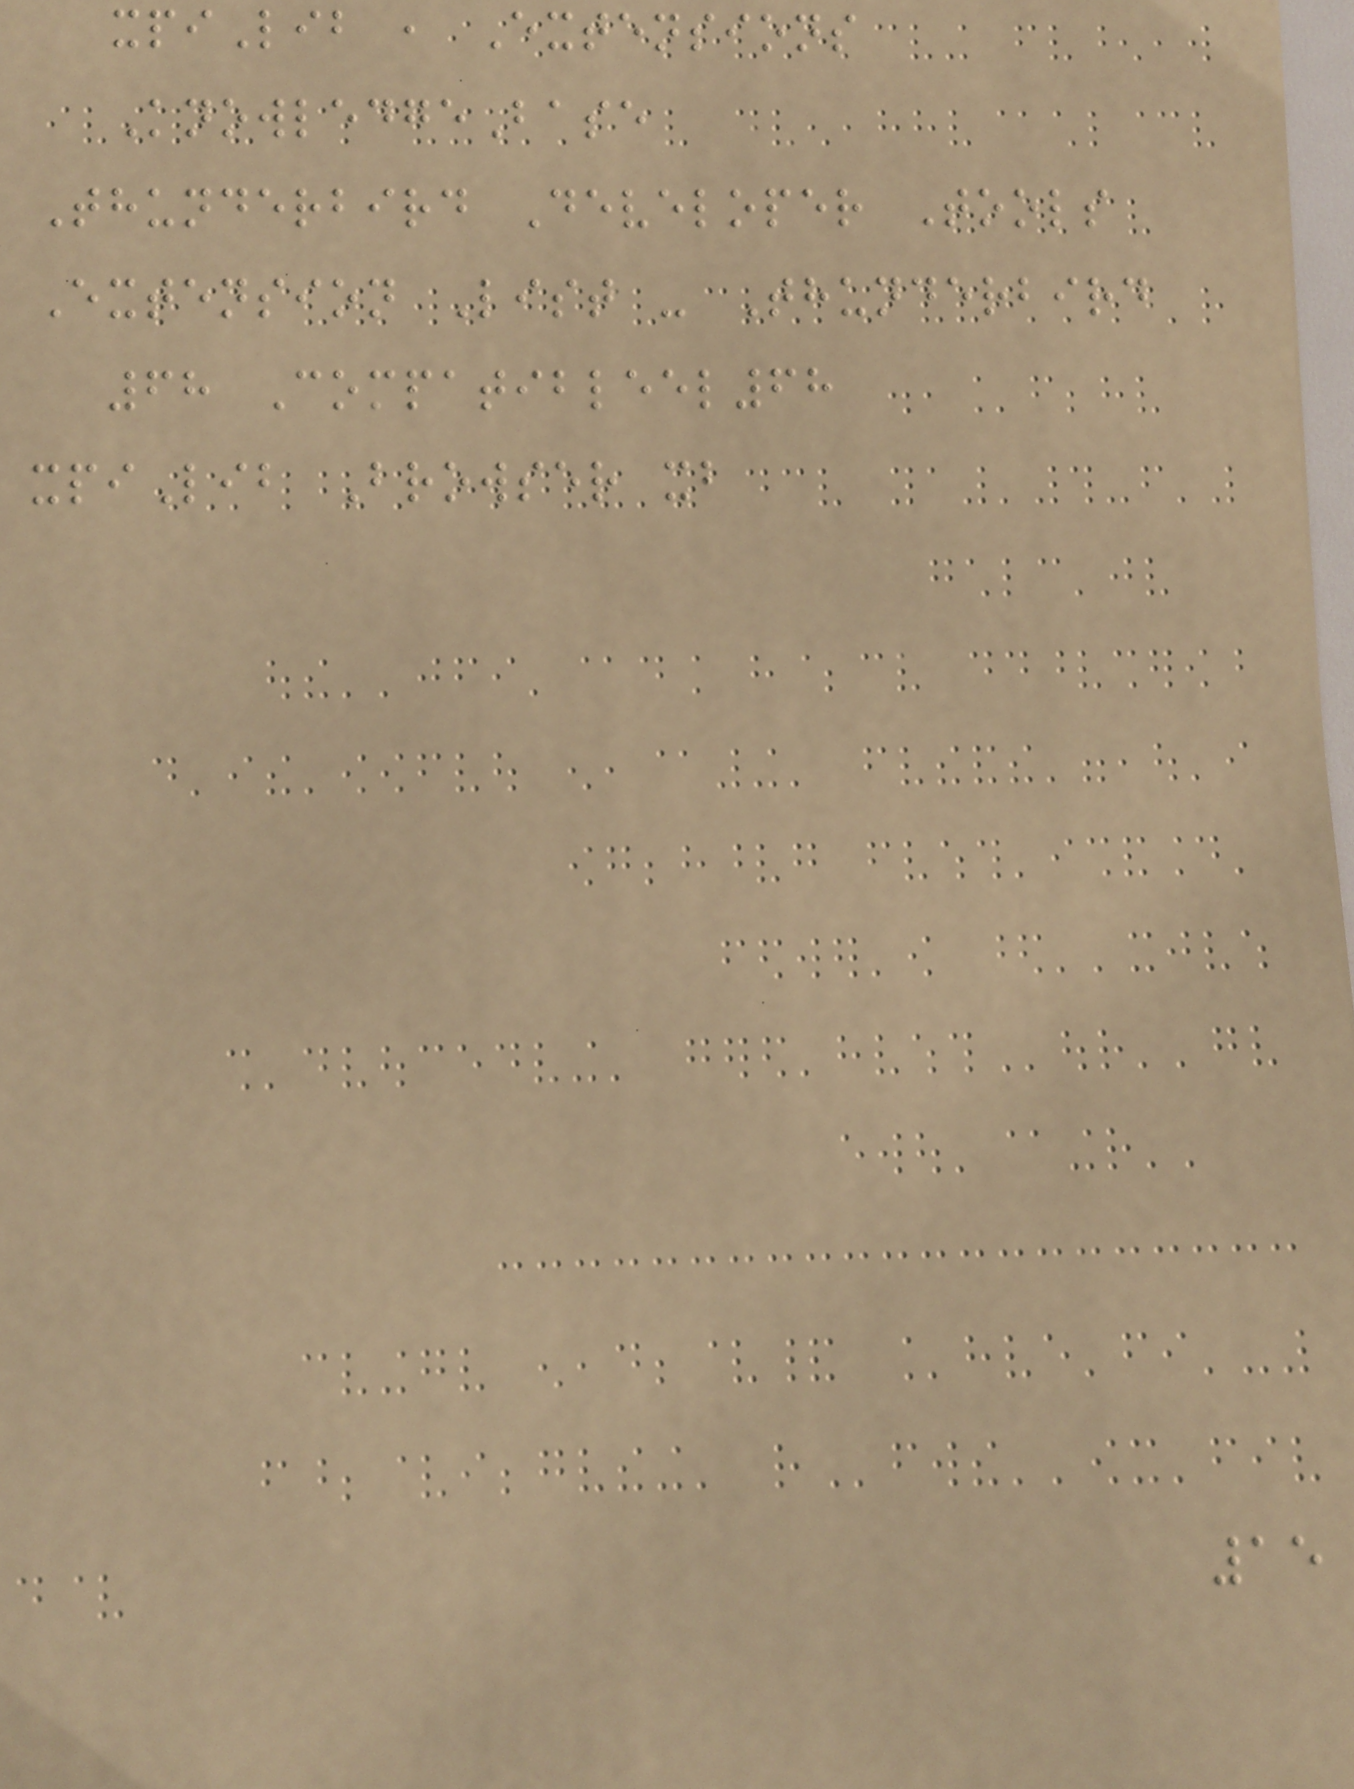xpiLib , Extensions
KnowledgeBase
Thunderbird Developer Tools
Extension List - Thunderbird
68 Compatibleel68
xpiLib Browser xb
15
